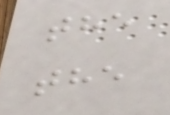the
the
